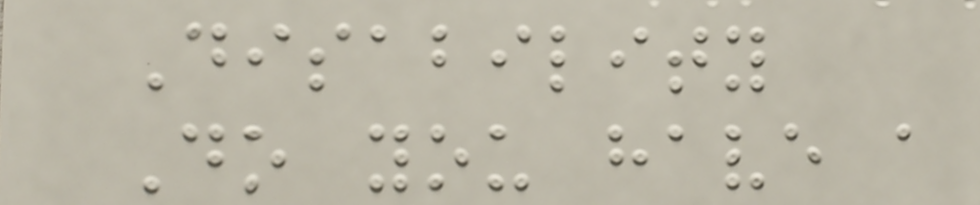Disability
Do you have a
